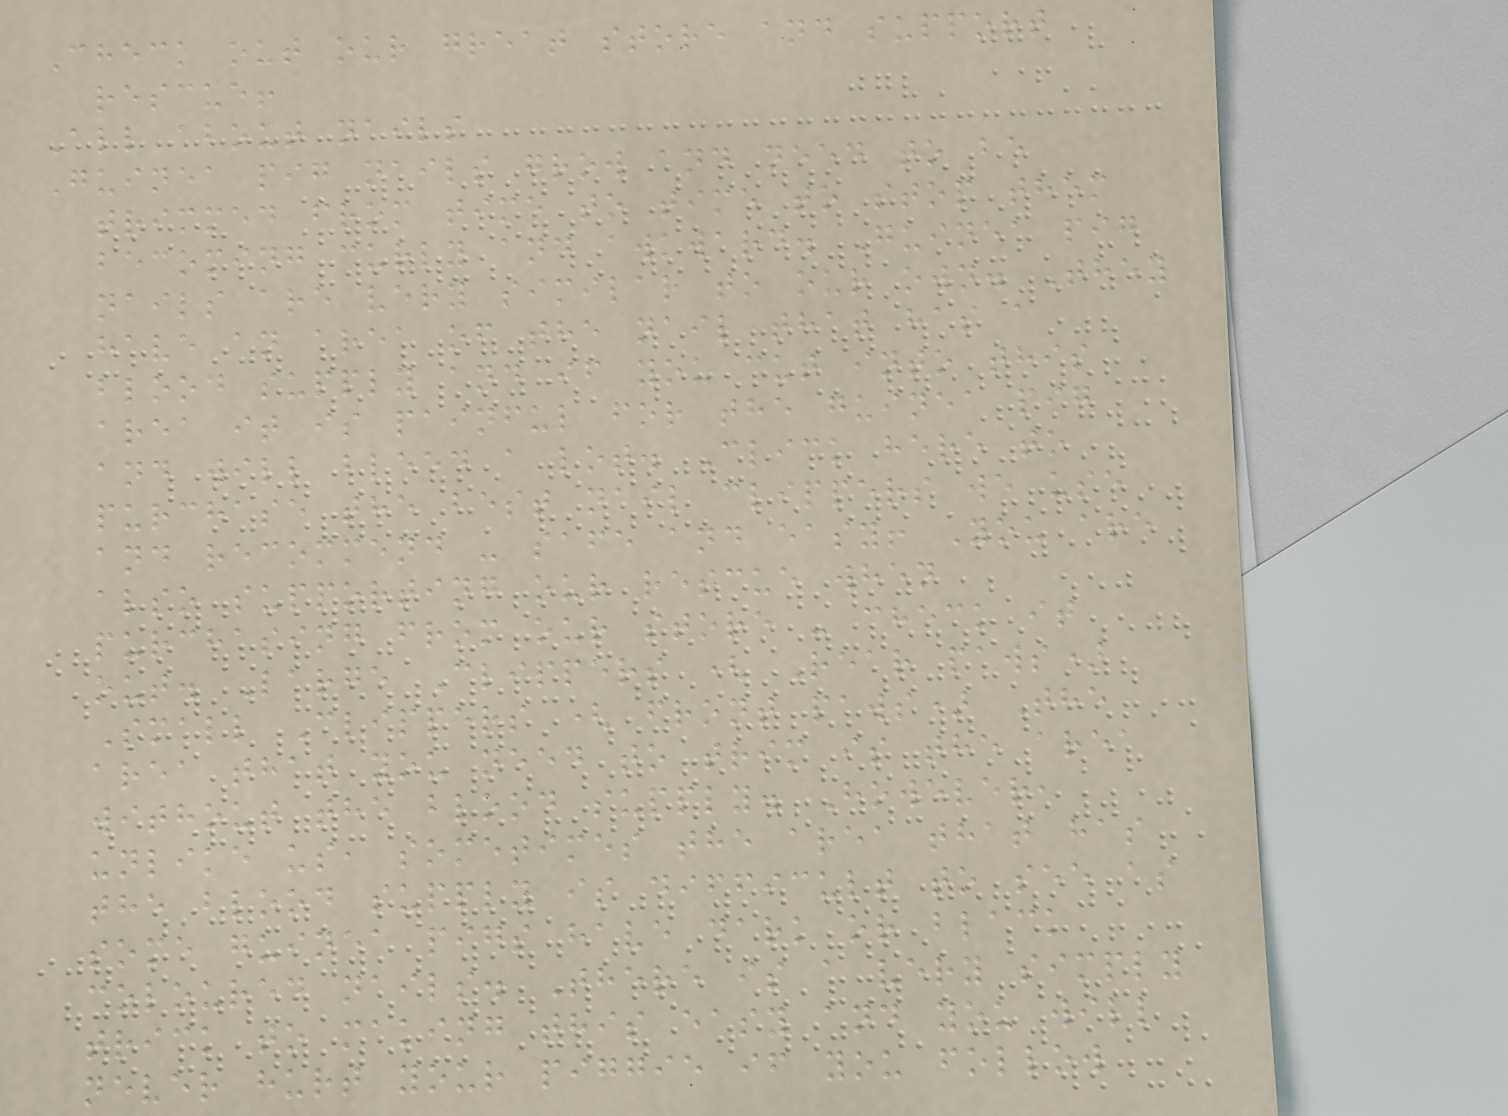Check out our great store and support
rescue!
All about nails
Guinea pig nails grow and need to be
trimmed from time to time to stop them
becoming curly and awkward. Guinea pig
nails are very similar to our own. They
have an area of the nail that has a
blood supply and if you cut into this
area it is painful for the guinea pig
and will bleed a lot. Click here to
purchase the best nail clippers we use
and recommend - safe and easy! You are
also supporting our rescue when
purchasing from our store - check it
out. Large Clippers ( Rear paws)
Small Clippers ( front paws) The
area that you need to trim is the area
without the blood supply. However,
unlike us, sometimes the area that has
the blood supply is difficult to see as
some guinea pigs have dark or black
coloured nails. There is a very simply
trick to making this easy and you will
never hurt your piggie if you follow
